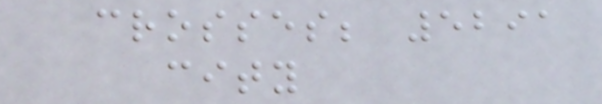crosses; 5291
city
